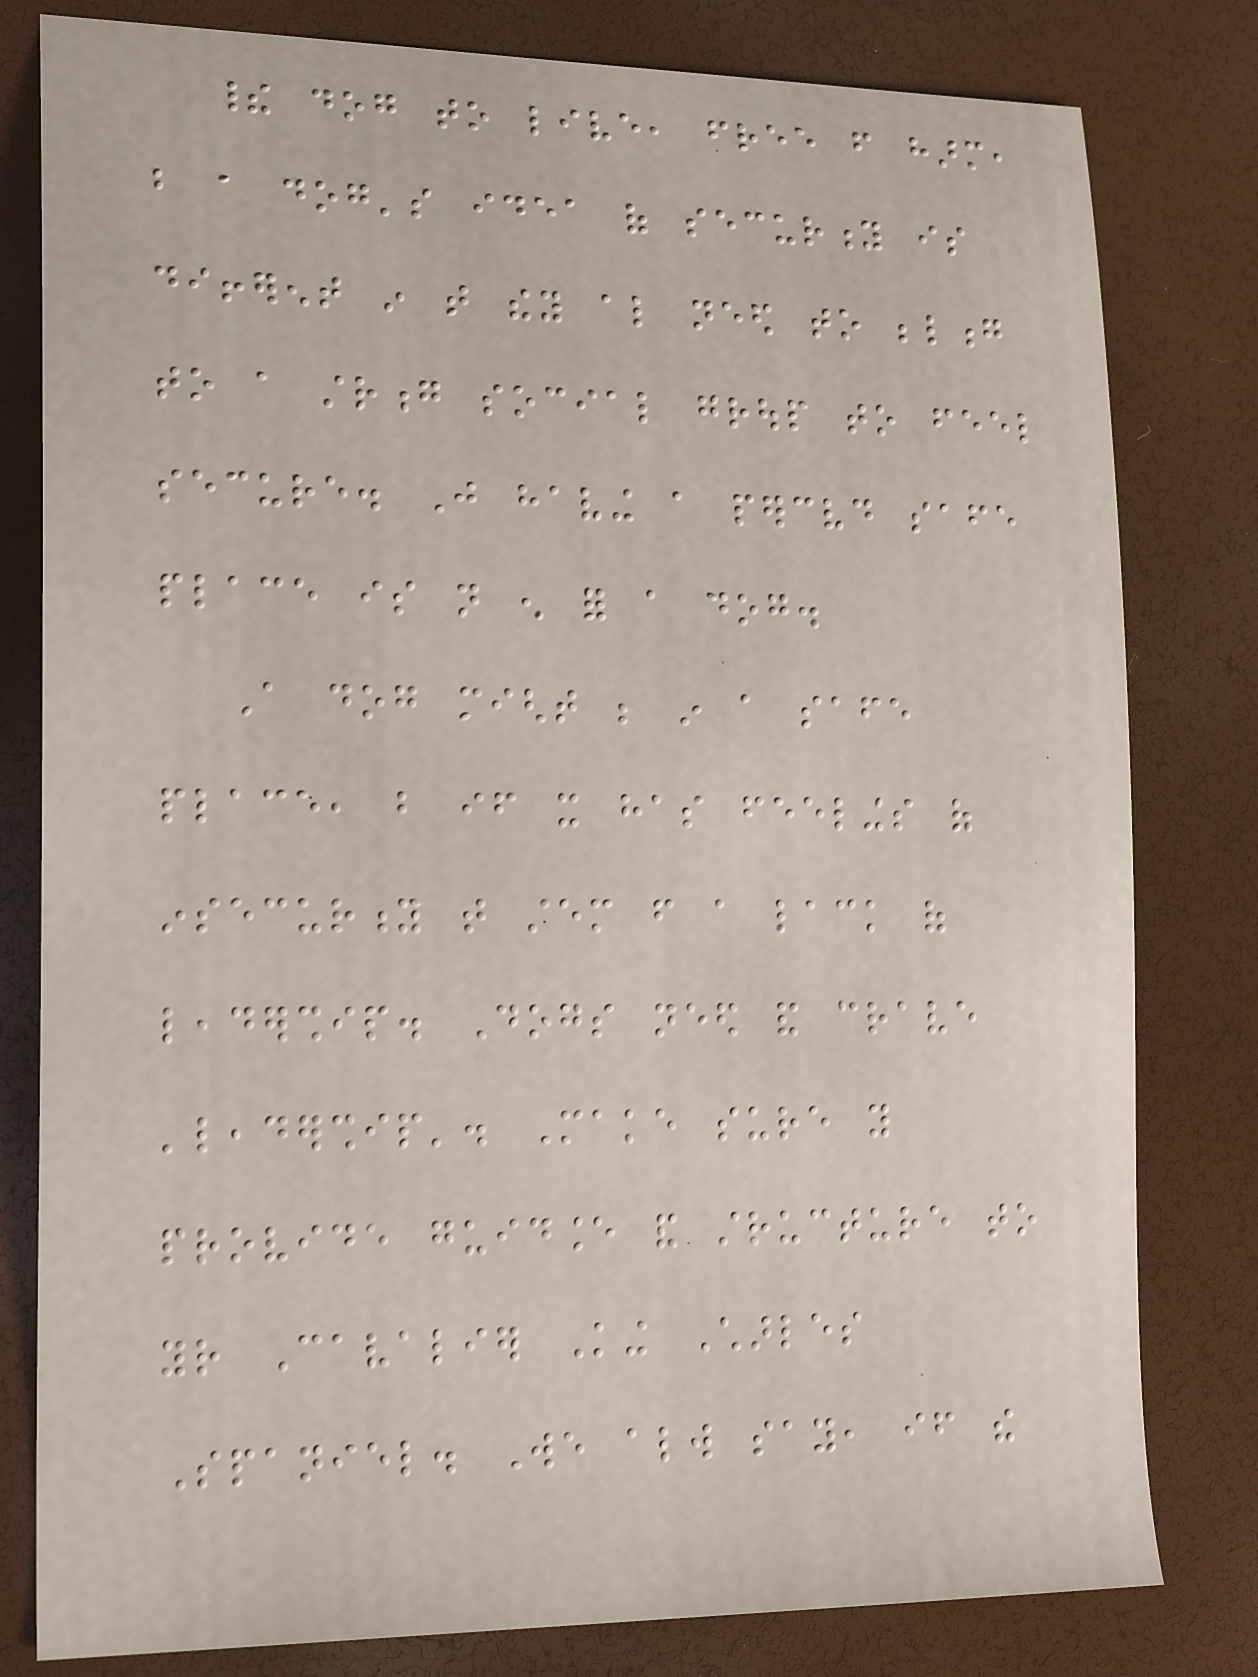their dog to live, free from harm,
but a dog's idea of security is
different in that they also need to belong
to a strong social group to feel
secure. Just having a perceived safe
place is not enough for a dog.
A dog might be in a safe
place, but if it has feelings of
insecurity that stem from a lack of
leadership. Dogs need and crave
'leadership'. Make sure you
provide guidance and structure to
your Cavalier King Charles
Spaniel. We always say, if the
